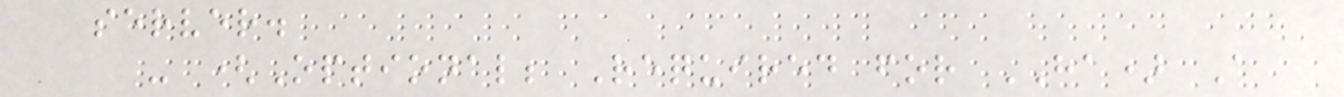server.
- (Optional; Required for HA) A
